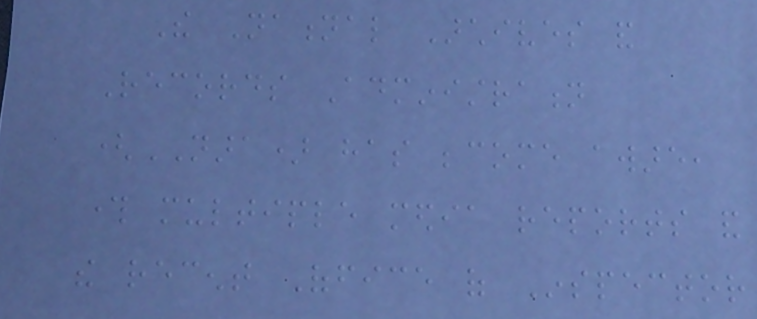The National Archives and
Records Administration
(NARA) has become aware,
through multiple media reports and
the recent Office of Inspector
